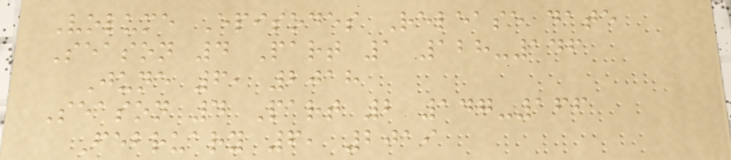Volume Episodes Release date
Season 4 Part 1 128-146
June 6, 2018
Season 4 Part 2 147-166
February 6, 2019
